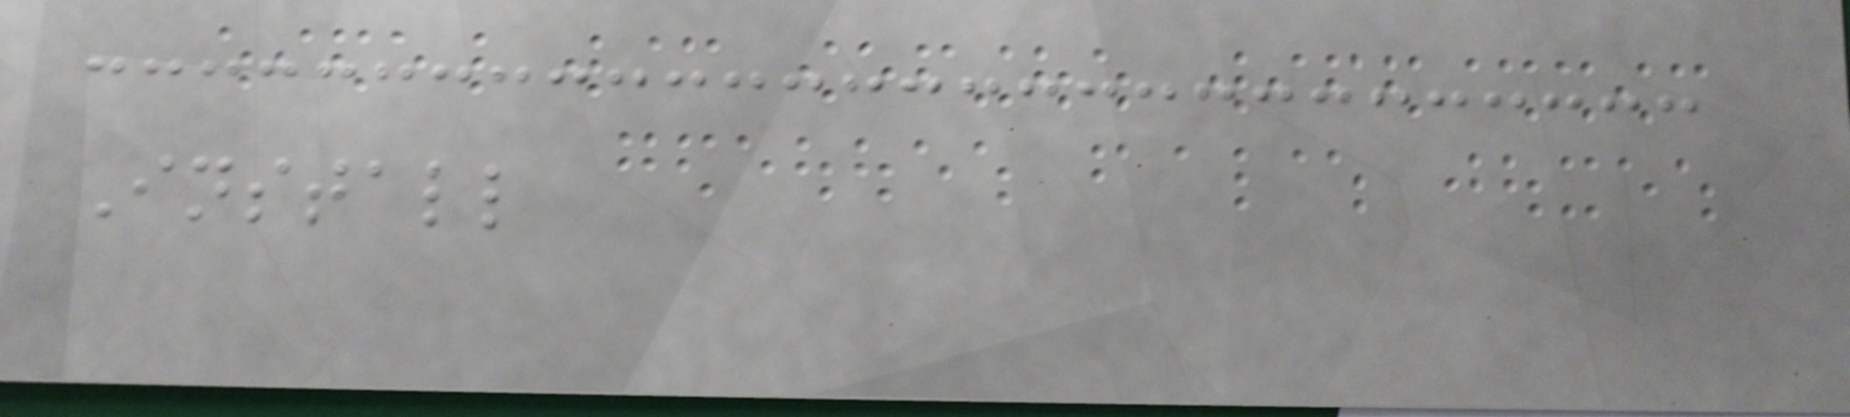Install
